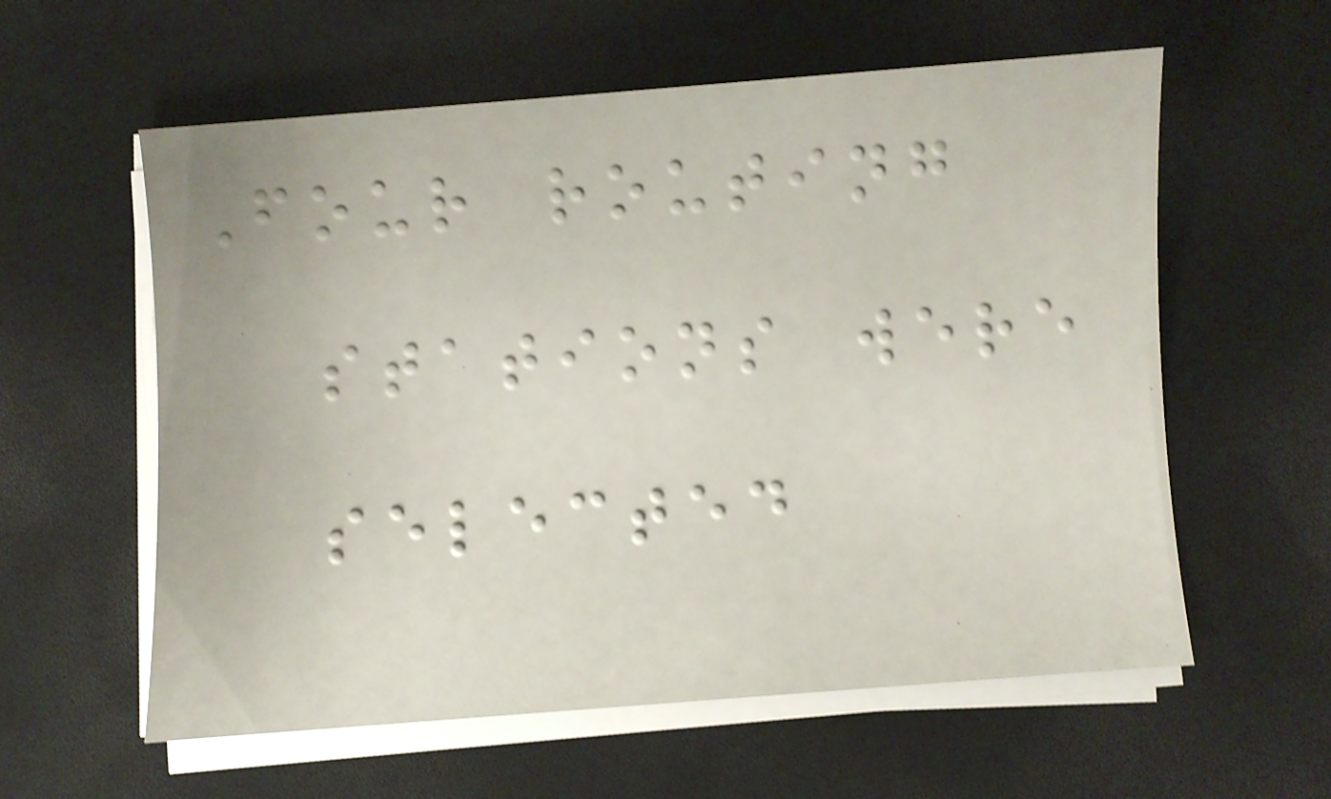Four routing
stations were
selected
